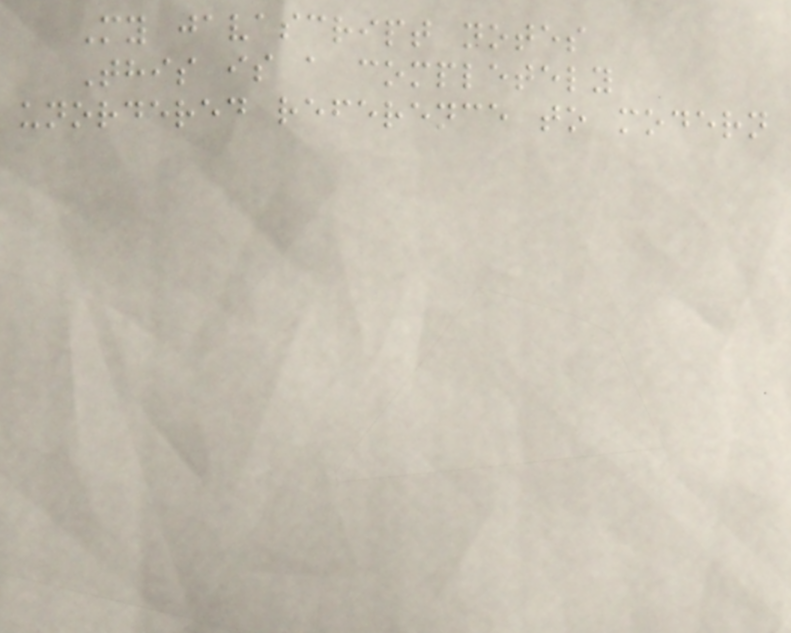My javascript notes
This is a completely
unordered reference to modern
